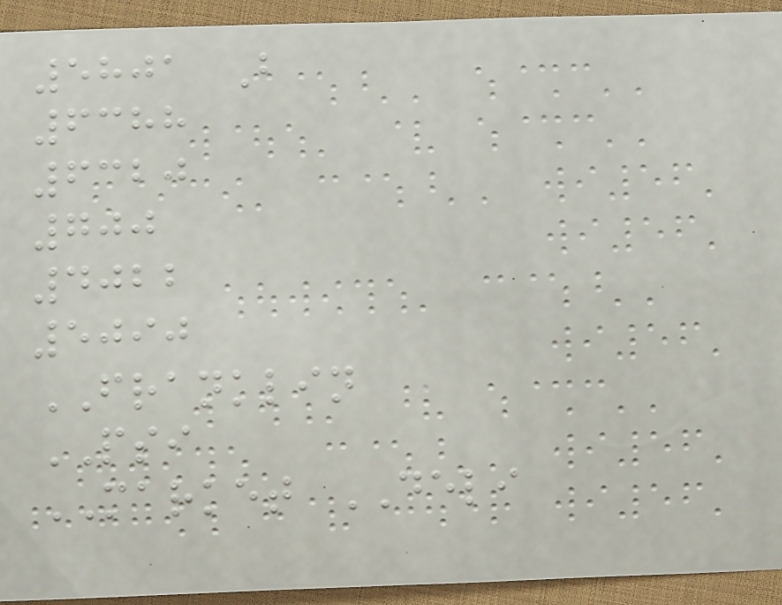5801 B
6388
6320
700
4022
5090
FRANKLIN
PSI
MARKET DELI
